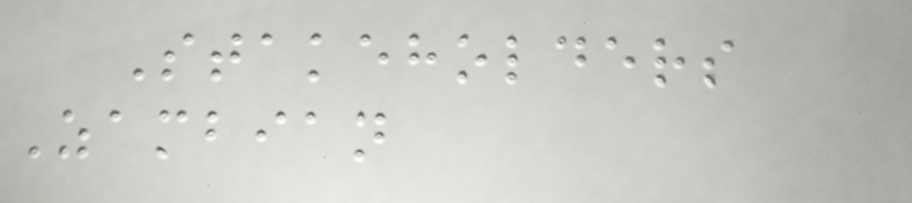Stakeholders
Zambian
